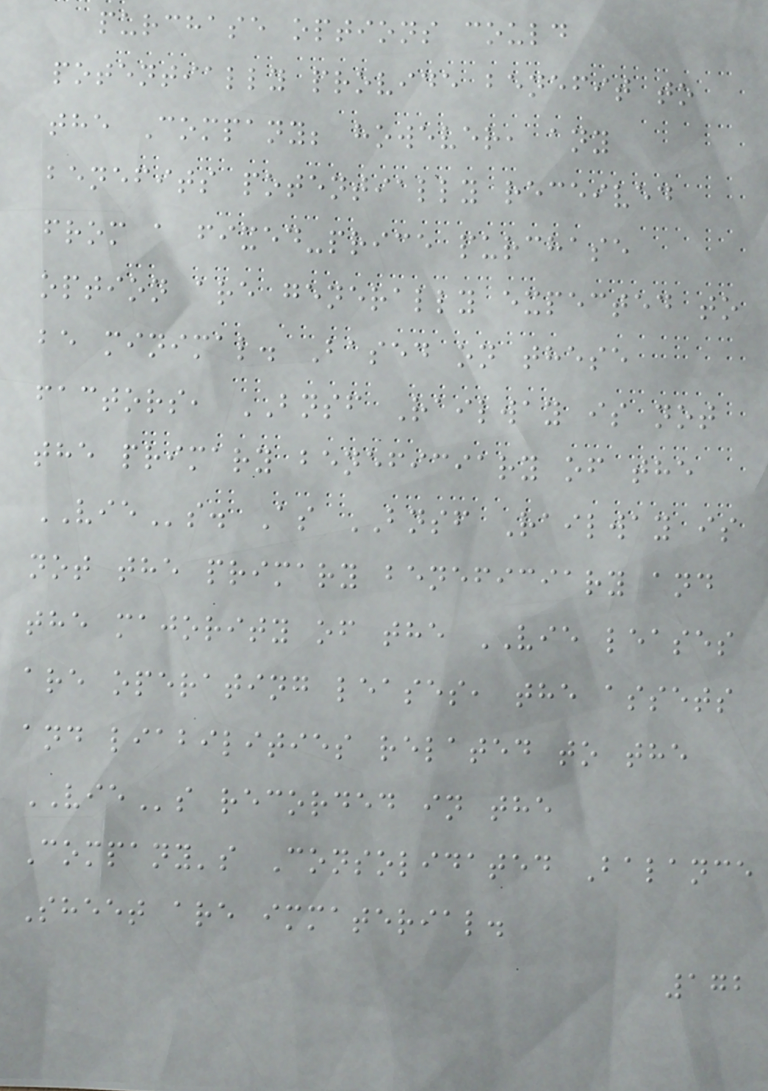purchase options could
potentially provide benefit to
the Company; however, any
benefits potentially received
from a fixed-price purchase
option are generally expected to
be minimal. Based on these
factors, BNSF Railway is not
the primary beneficiary of the
VIEs. As BNSF Railway is
not the primary beneficiary and
the majority of the VIE leases
are operating leases, the assets
and liabilities related to the
VIEs recorded in the
Company's Consolidated Balance
Sheet are immaterial.
172
